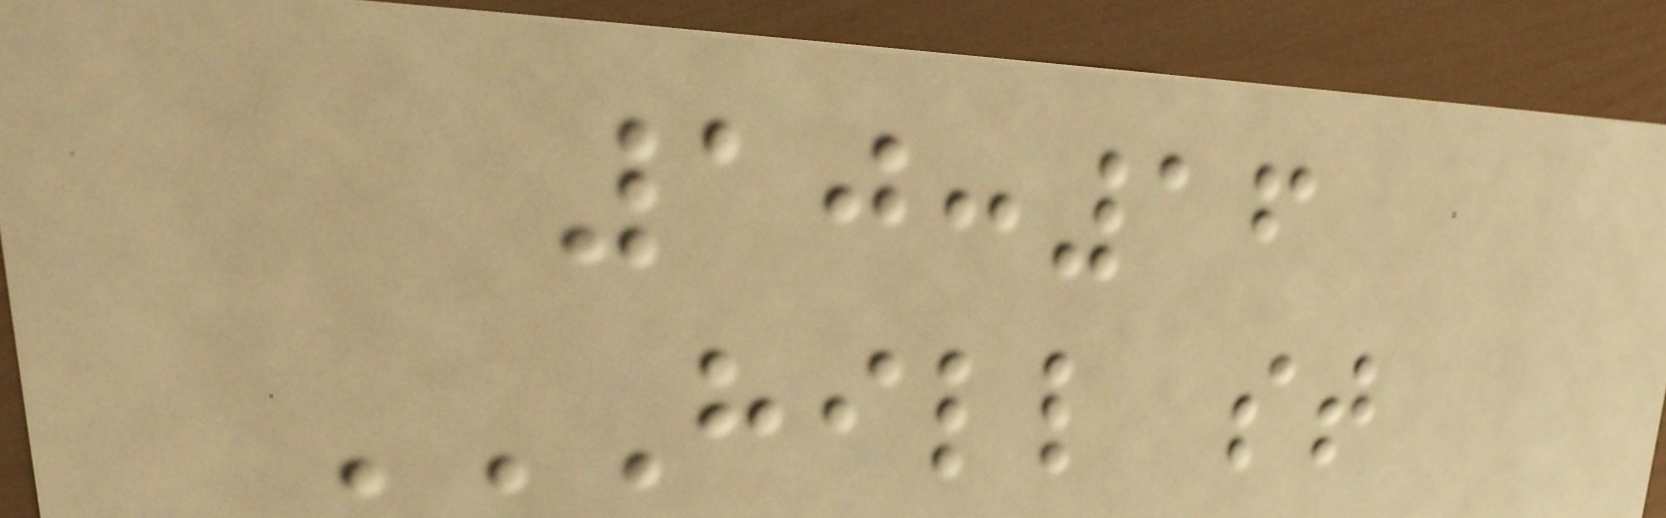10:16
HILL ST
